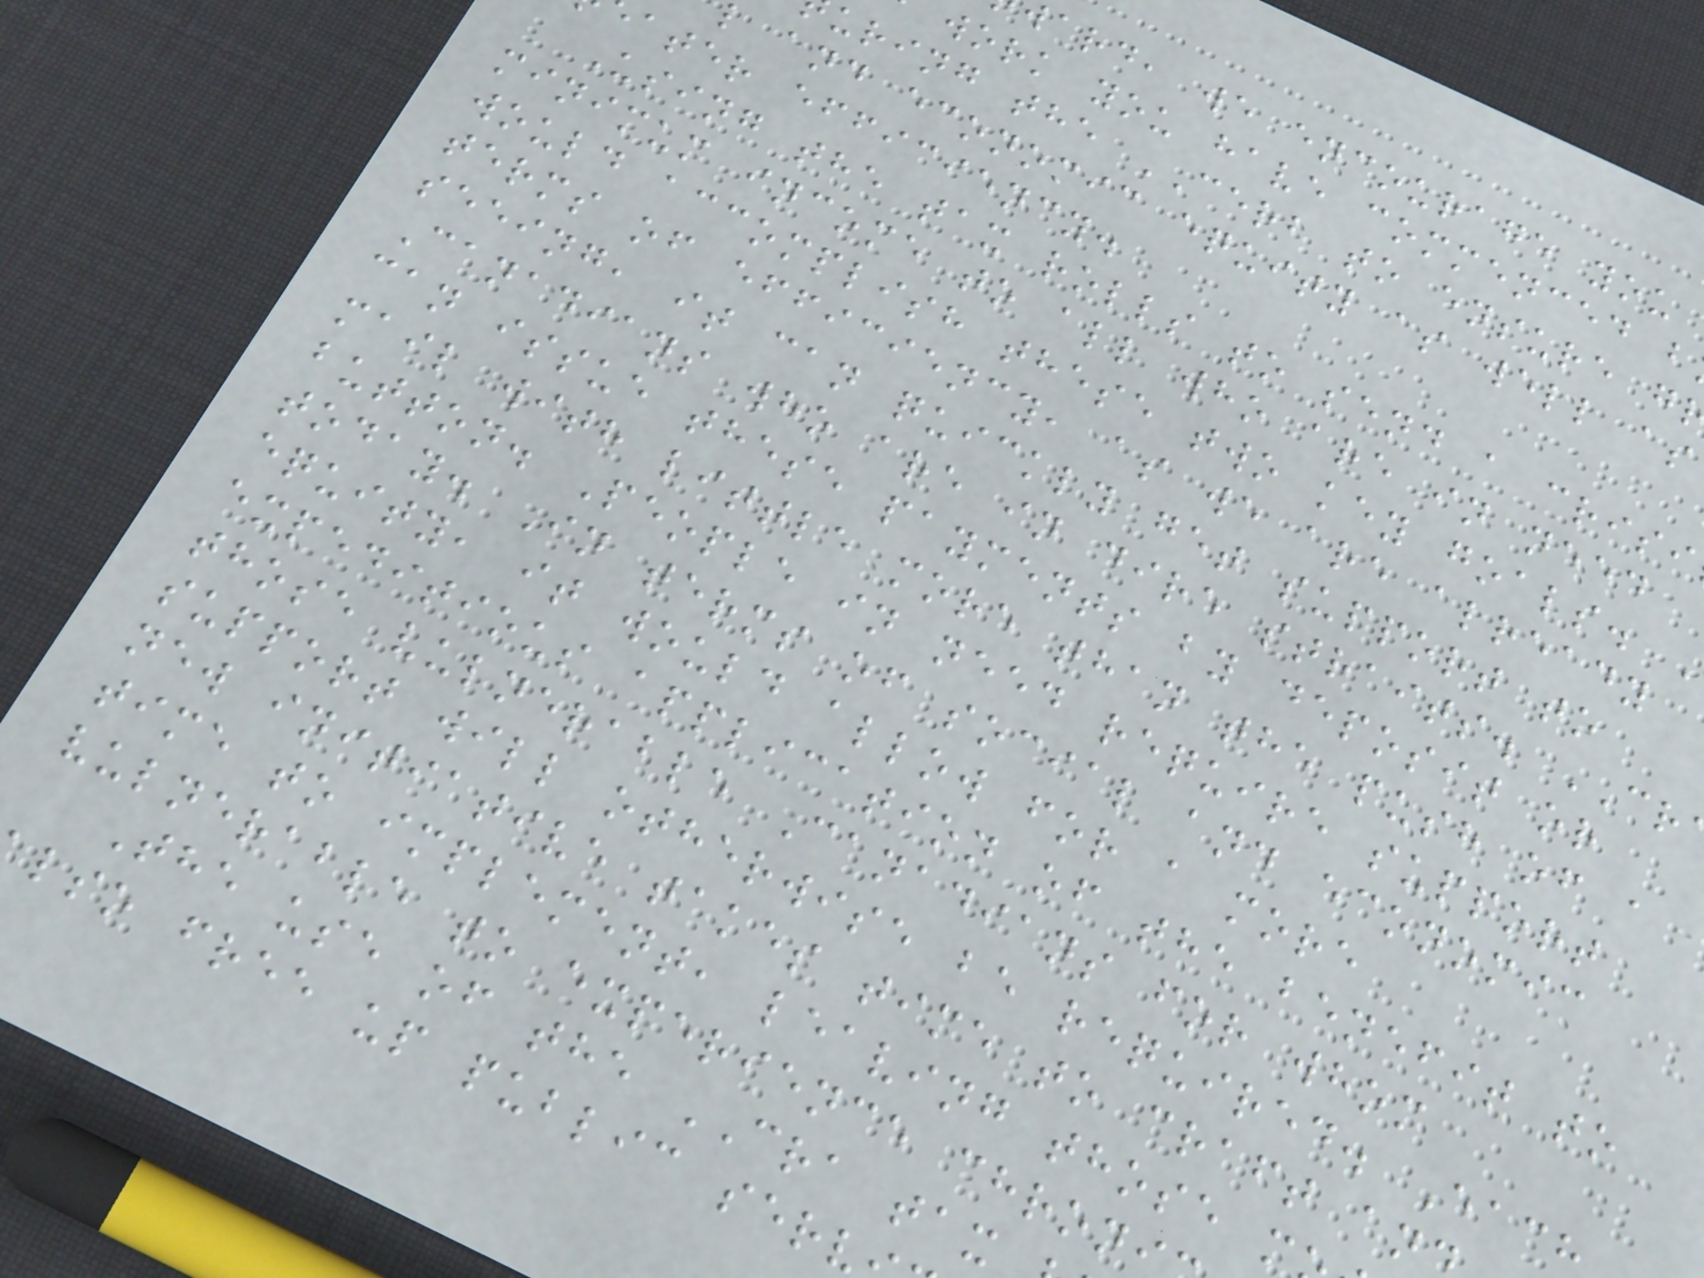ard, we encourage you
work you have commenced b
uring the CERB to ensure g
l and economic equity as well as
ater efficiency.
Using the tax rolls to send a crisi
minimum income to all who are in need
would accomplish these two key goals.
terms of efficiency, as we are already
seeing, it can quickly get support to
Canadians who are in dire straits. CR
can issue these payments by deposit or
mail with little more than the push of a
button. People in need require support
today. In terms of social and economic
equity, it would allow for a more
expeditious application of the benefit to
those vulnerable Canadians for whom
support will otherwise be required. Each
new initiative takes time to craft an
time to implement, leaving those m
vulnerable to experience chron
The use of the CRA tax
lso free up public serv
